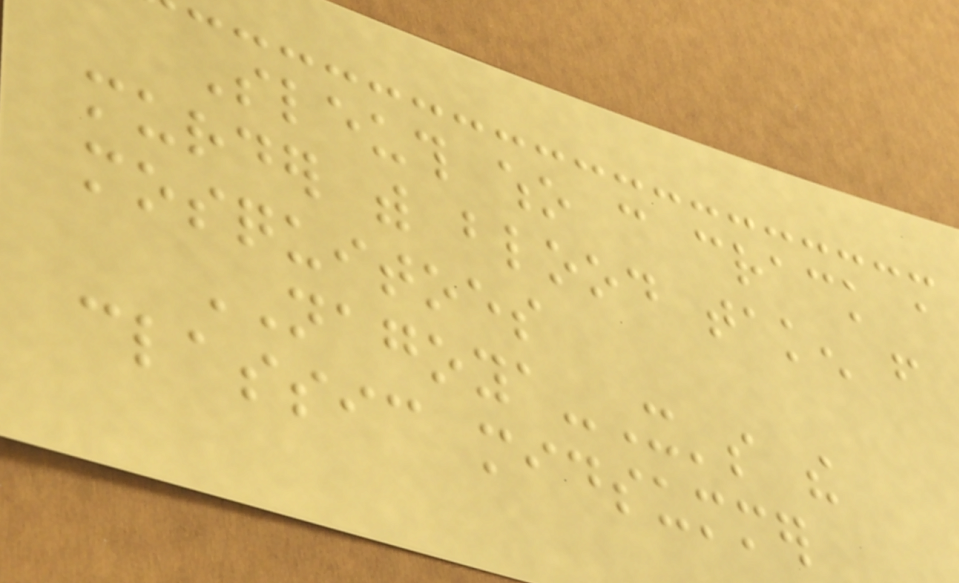Sleuth who can crack a
murder with blood taken from
mosquitoes
NAGOYA-It's the
classic midsummer
